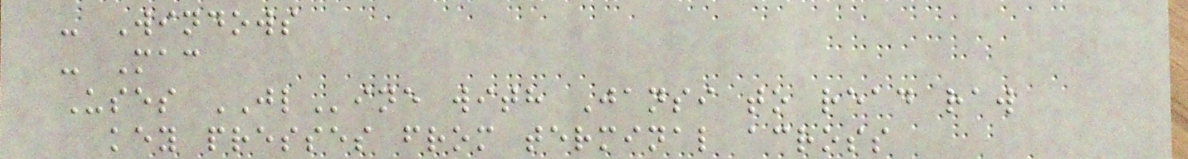- Windows
- Mac
Uses JLine with Jansi to read raw
key presses from terminal across
